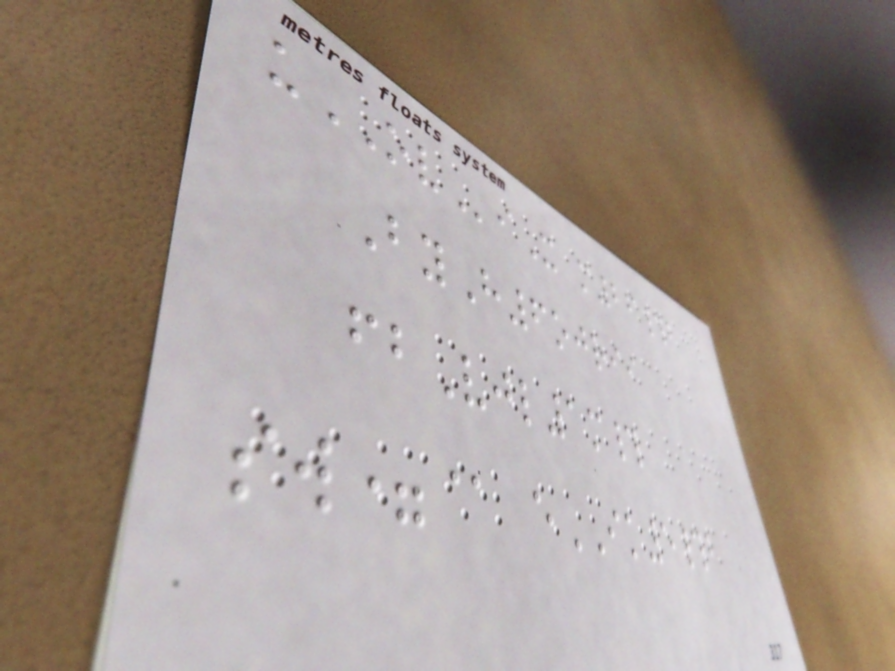uOViX m26#b
ByH6ojrii
fbVjl1m#
sw=@ eIK5#b
